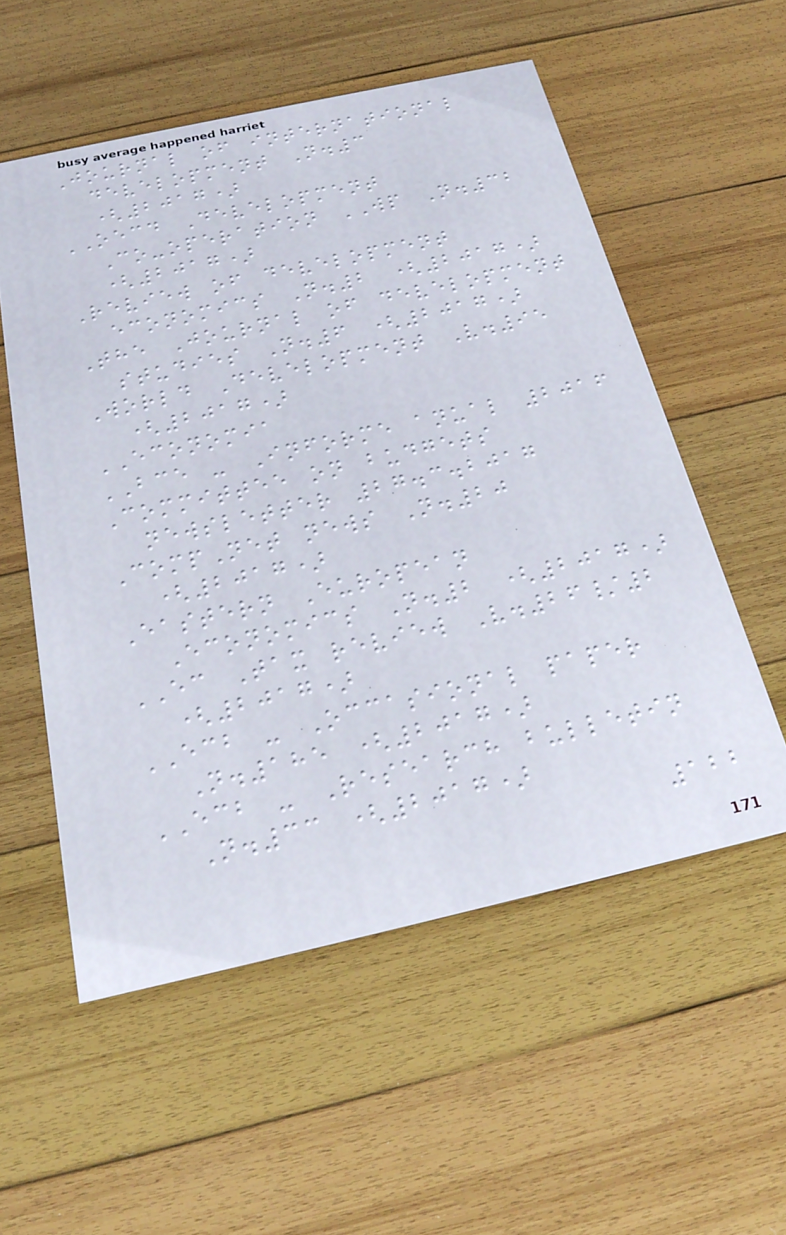Journal of international
development N.3
(2017)
OECD Development
Co-operation WP N.32
(2017)
Review of development
economics N.2 (2017)
The Journal of development
studies N.6 (2017)
World Development V.95
(2017)
ECONOMIA
BCE - Informe anual 2016
Committee on budgets
newsletter 27.3.2017
CompNet news N.20
(2017)
Eastern European
Economics N.2 (2017)
EC Tax review V.26/2
(2017)
ECB - Occasional paper
N.185 (2017)
ECB - Research bulletin
N.33 (2017)
122
